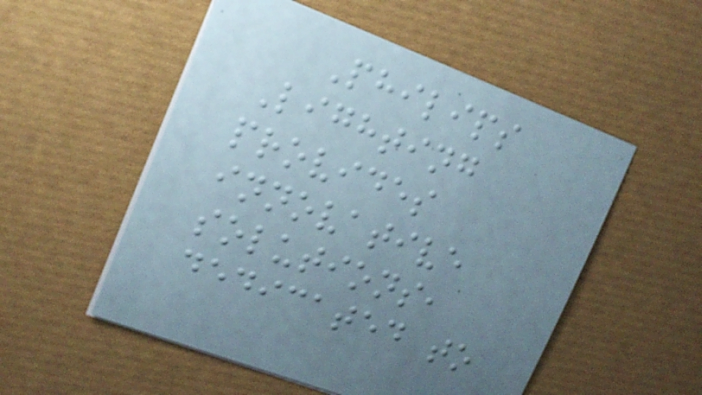Philips
Lighting
provides
innovative
solutions,
dedicated to
